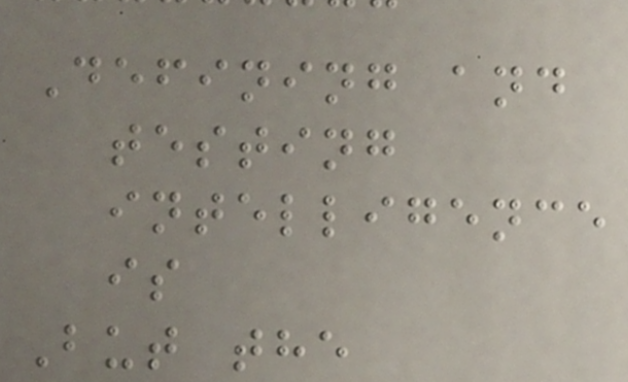Defining and
testing
intelligence
is
But the
